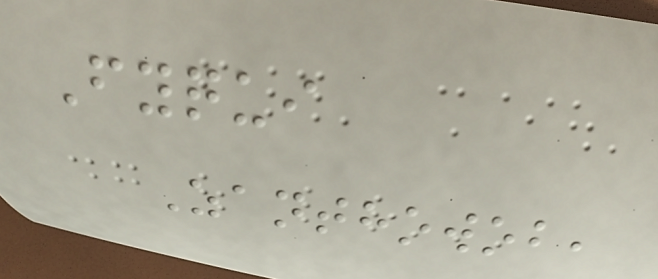Fyqui
Zanthowob,
